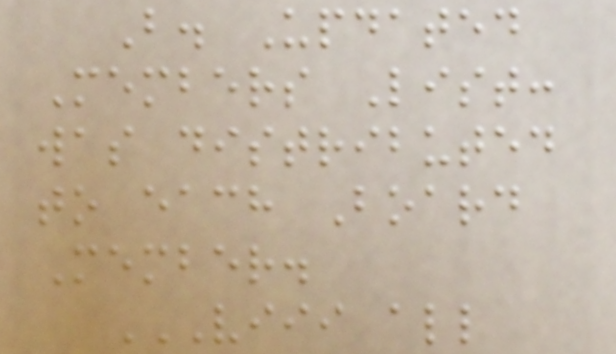B. Updated
Members List:
was distributed
to each Board
Member.
VIII ALL
